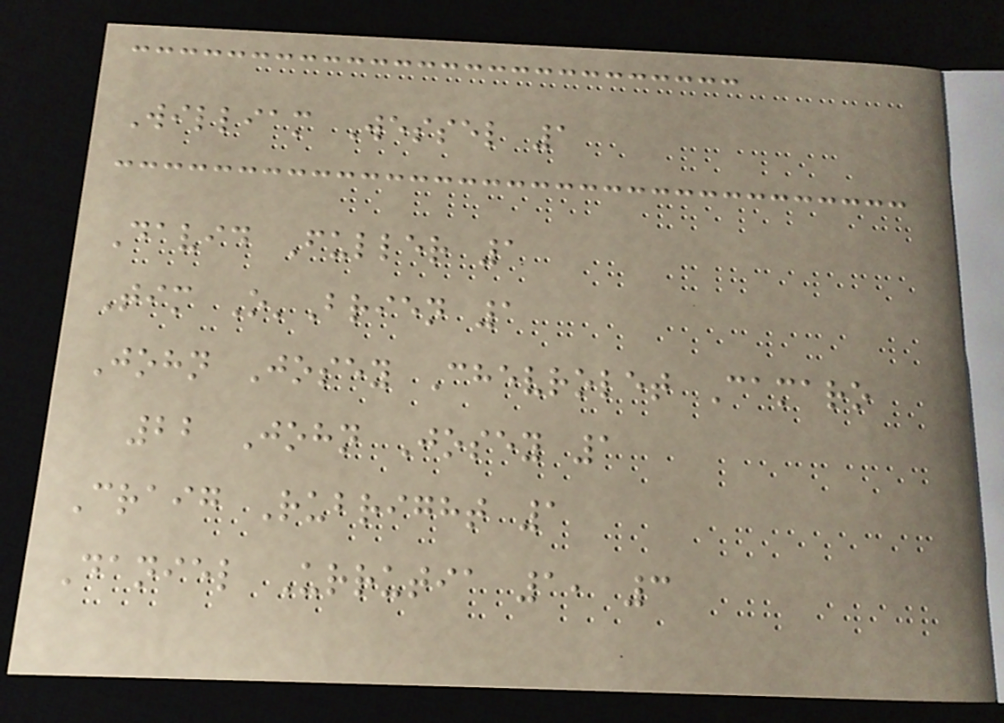William Wessel 1
David Fuller 1
Tim O'Brien 1
John Josey Chevrolet Camaro
22 John Josey 1
Craig Rubright 1
Daniel Urrutia 1, 3
